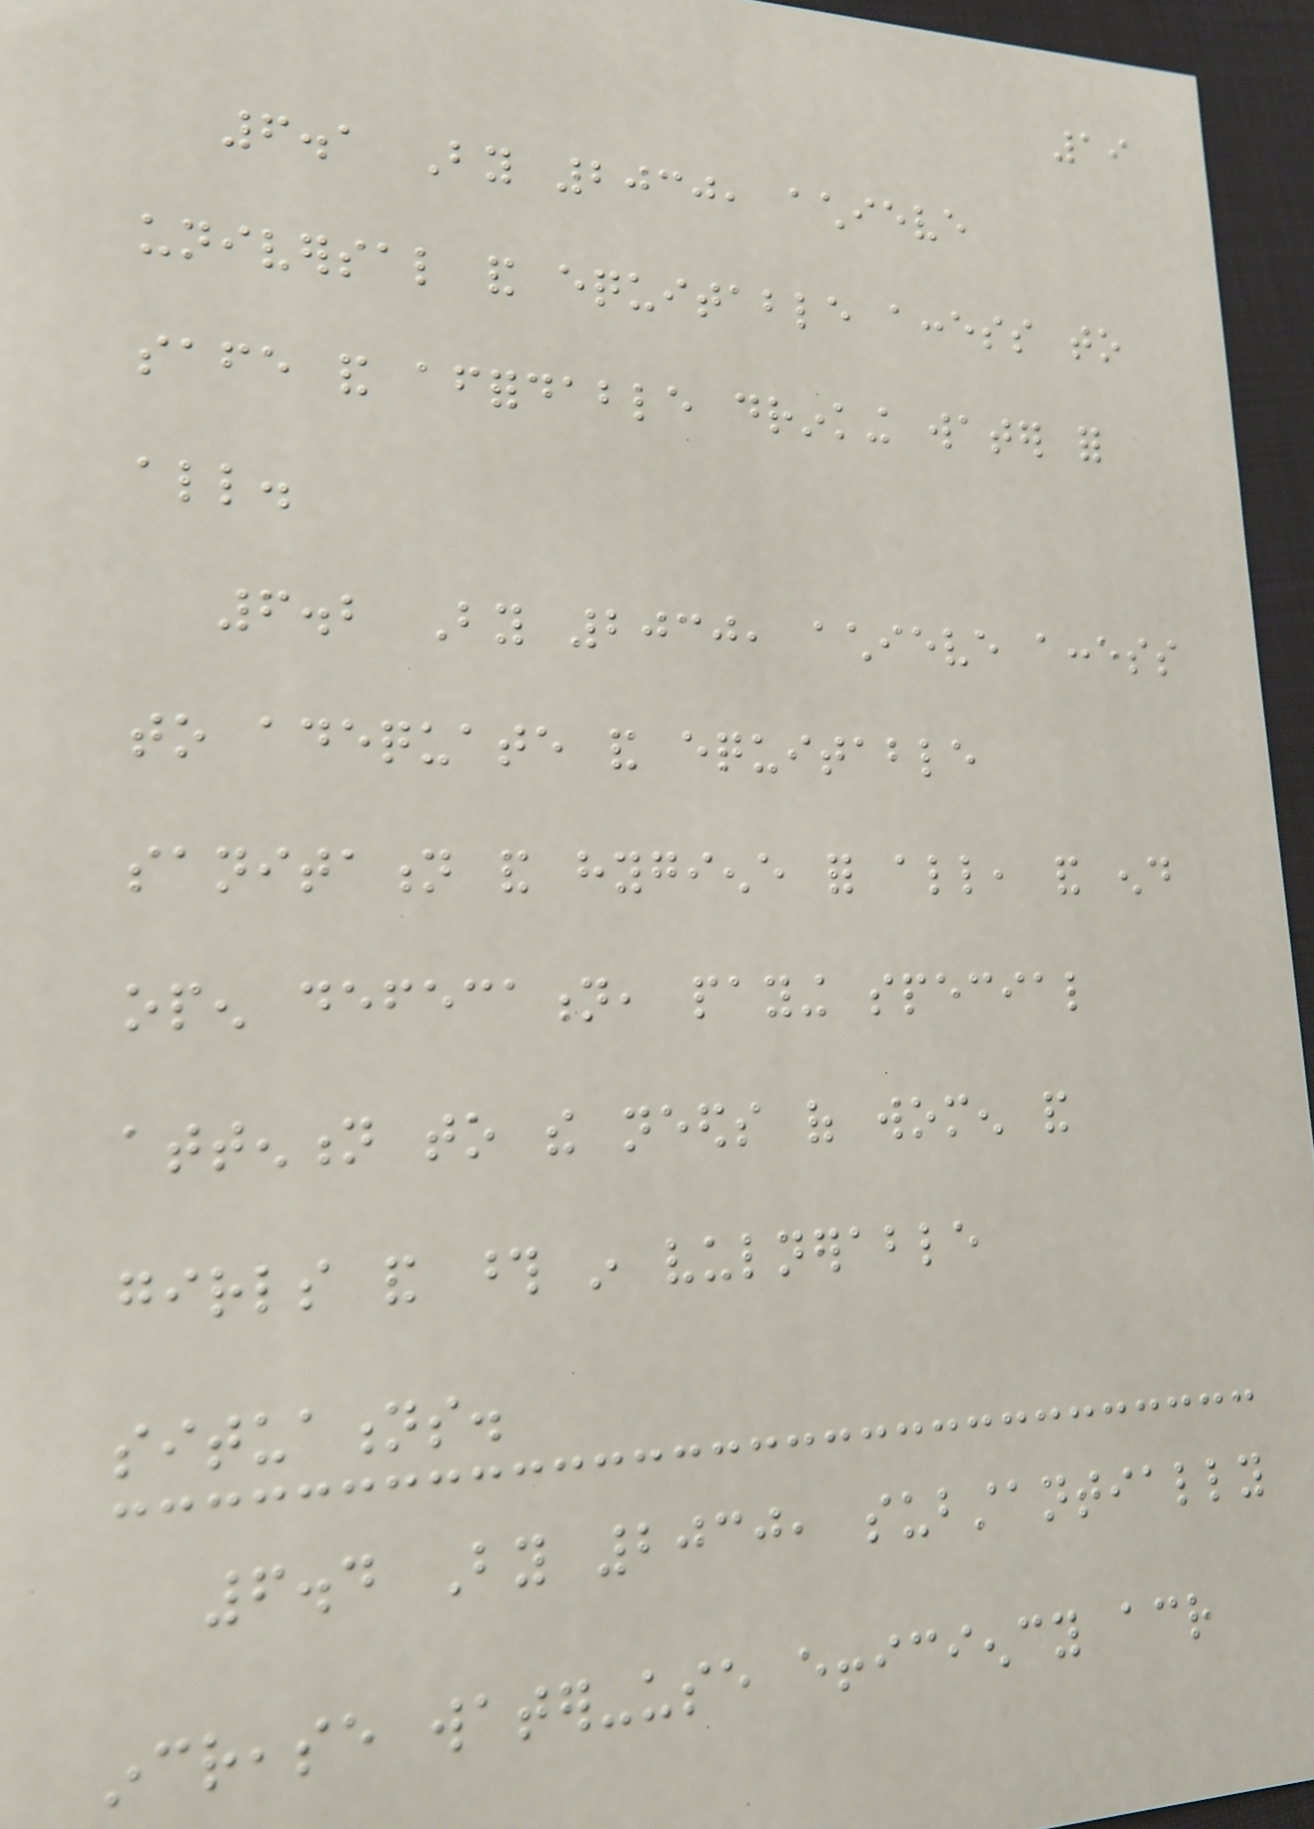19
6.1 By 2030, achieve
universal and equitable access to
safe and affordable drinking water for
all.
6.2 By 2030, achieve access
to adequate and equitable
sanitation and hygiene for all, and end
open defecation, paying special
attention to the needs of women and
girls and those in vulnerable
situations.
6.4 By 2030, substantially
increase water-use efficiency across
